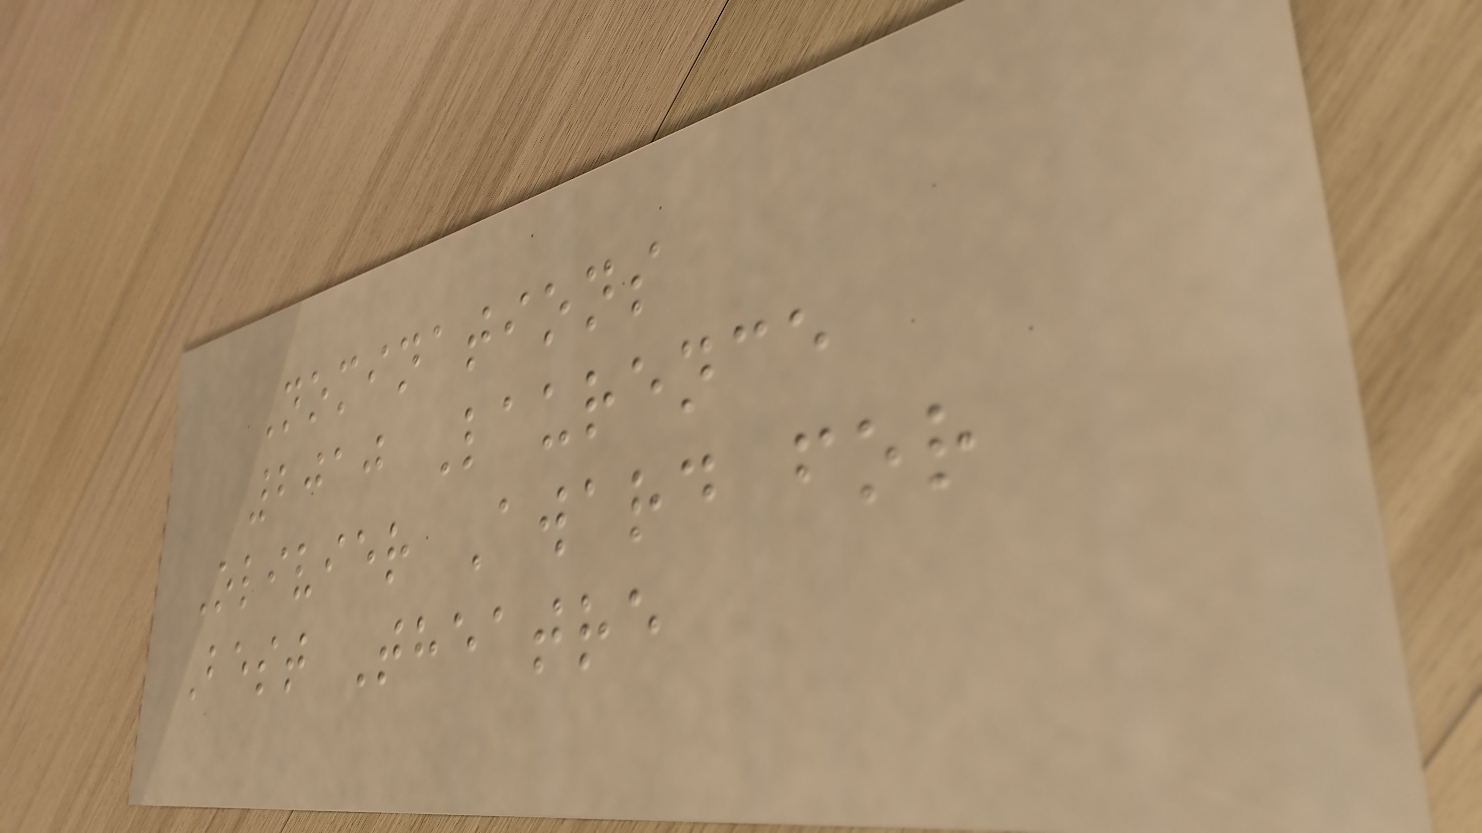Nominations
2010 Laurence
Olivier Award for
Best Theatre
